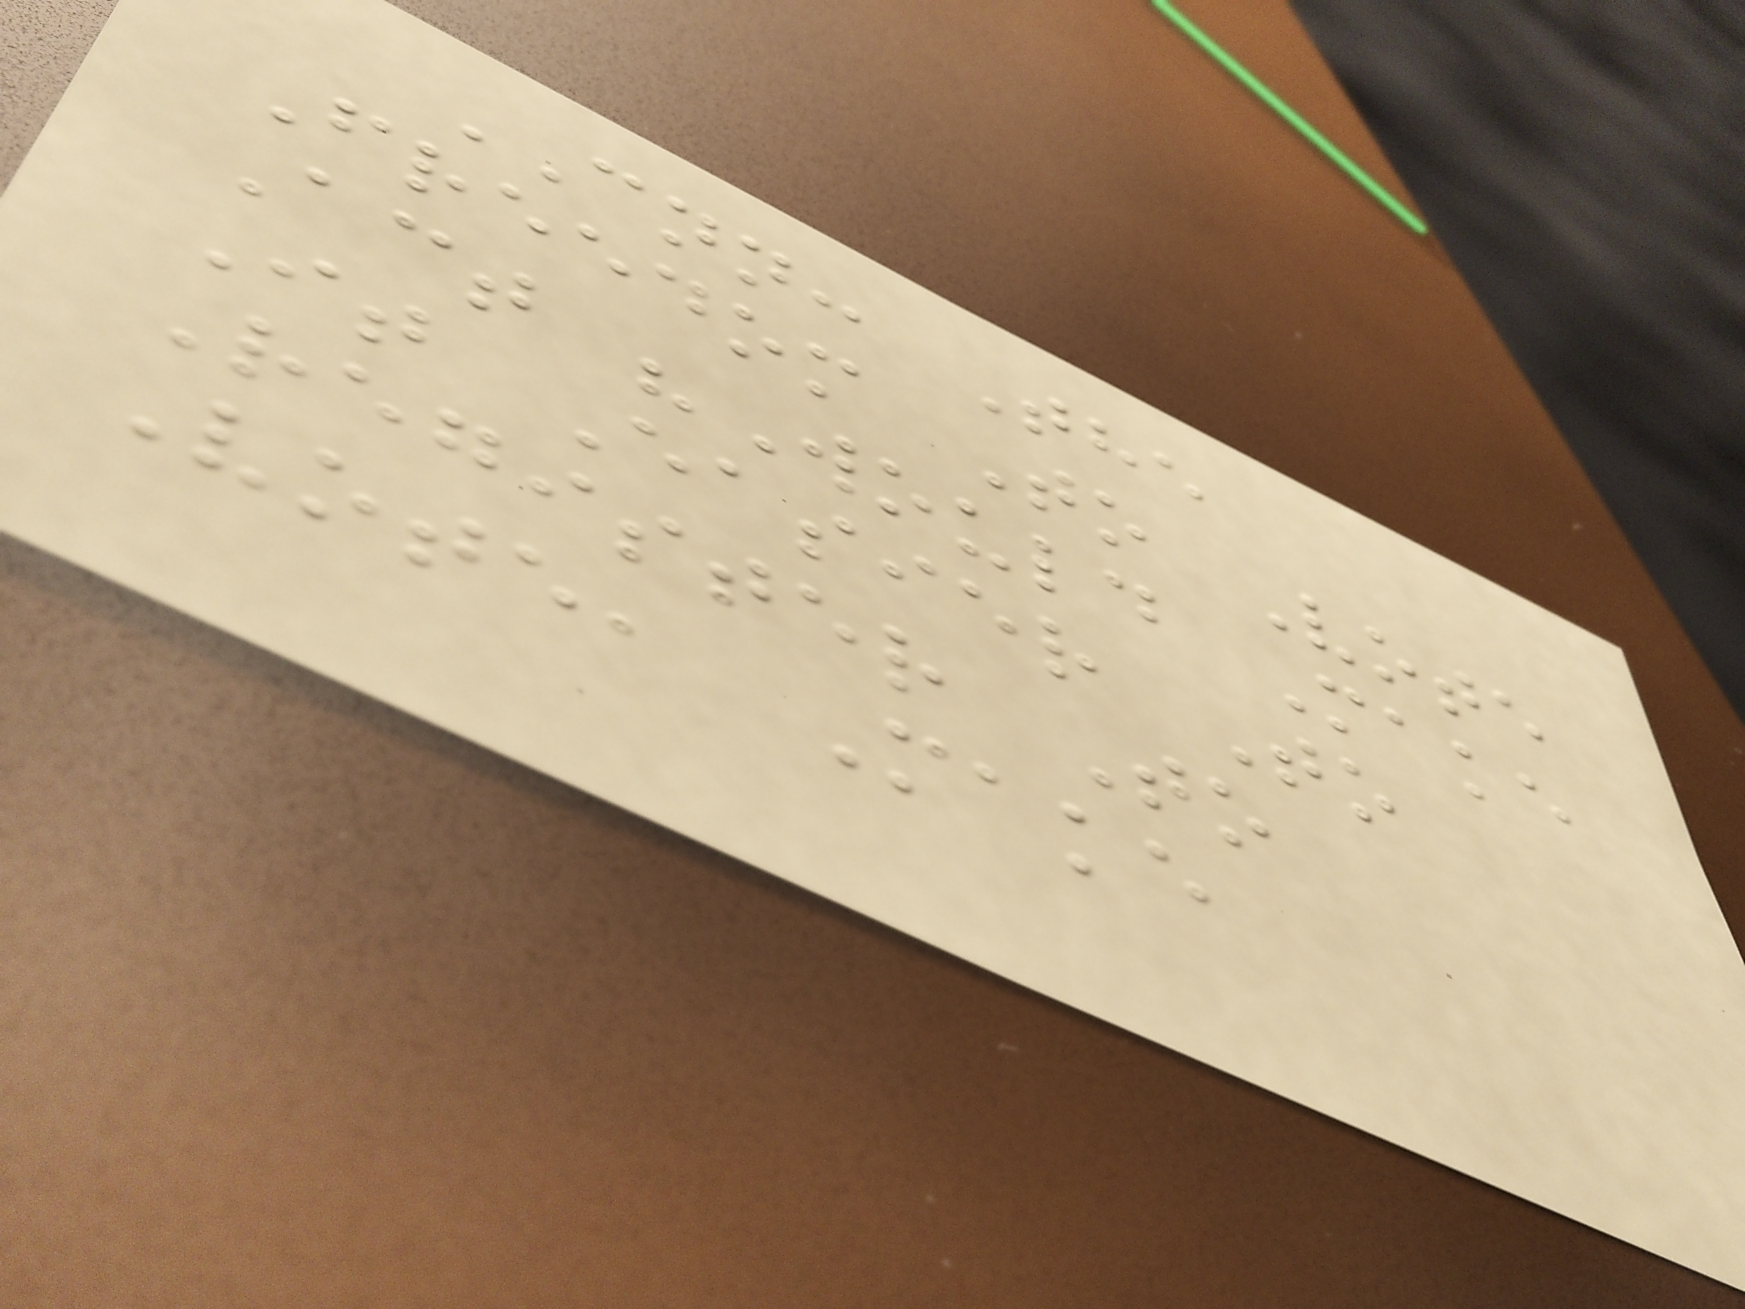CNN: The
Freedom To Vote
Act "Would Make
It Easier To
Register To
Vote, Make
